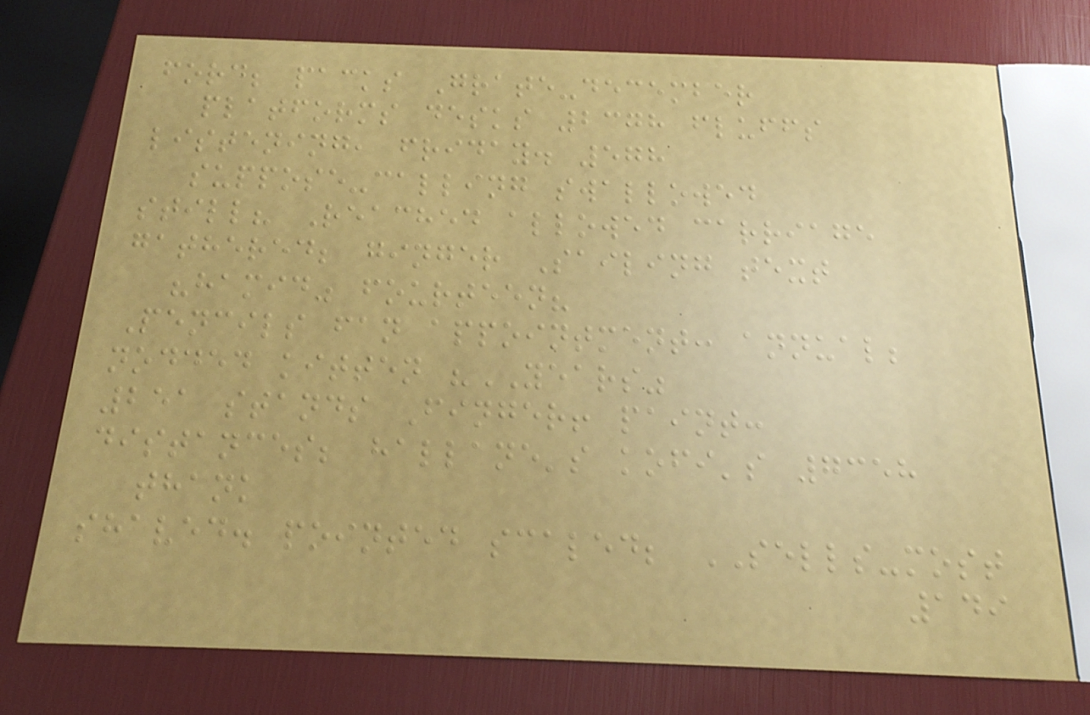ford; packs Grate-december
platforms desks 2378 fluffs
listening, friday. 578
suppose-calling swallowed
still? Reached allowed carriage
gathered; ginger Sailing text
"hamid" fourteen?
Pencils fan appointment: annual;
nodded kitten "YEARS"
251 stands Finger! paint:
distances; hallane's kofi's 7358
thank
shaved. pointed scaled; SELLS-most
149
